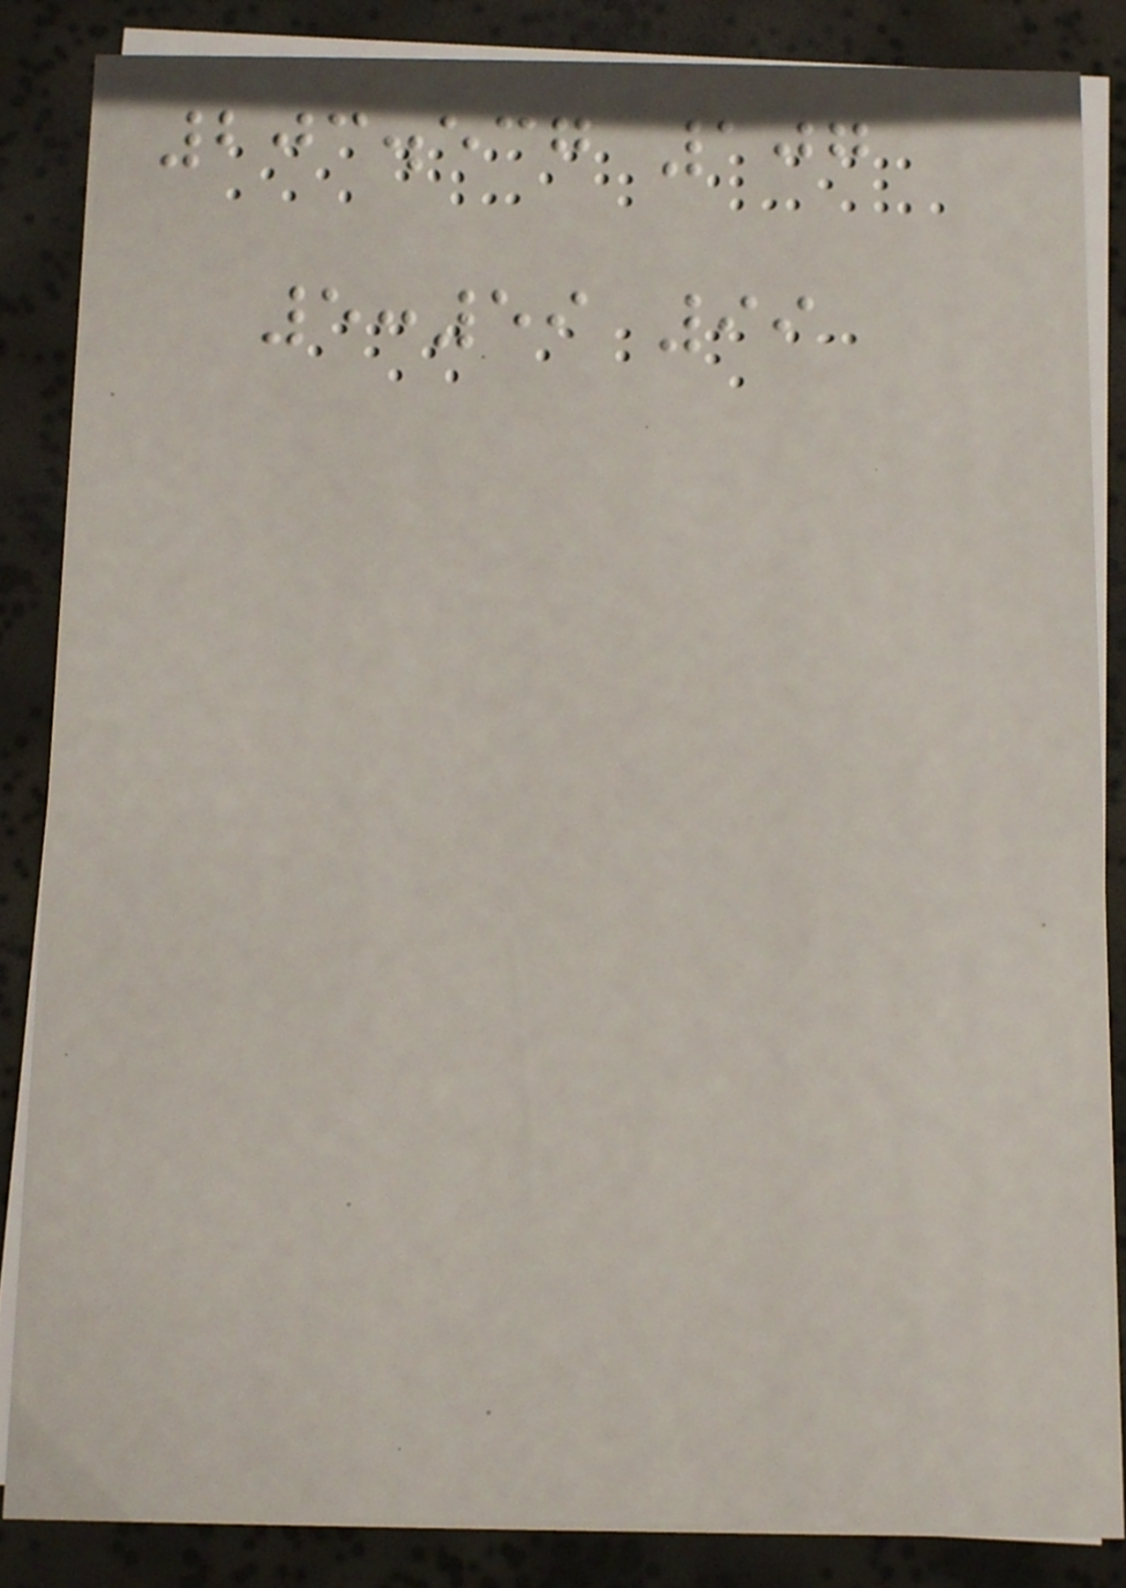203.537 107
5:59 99
